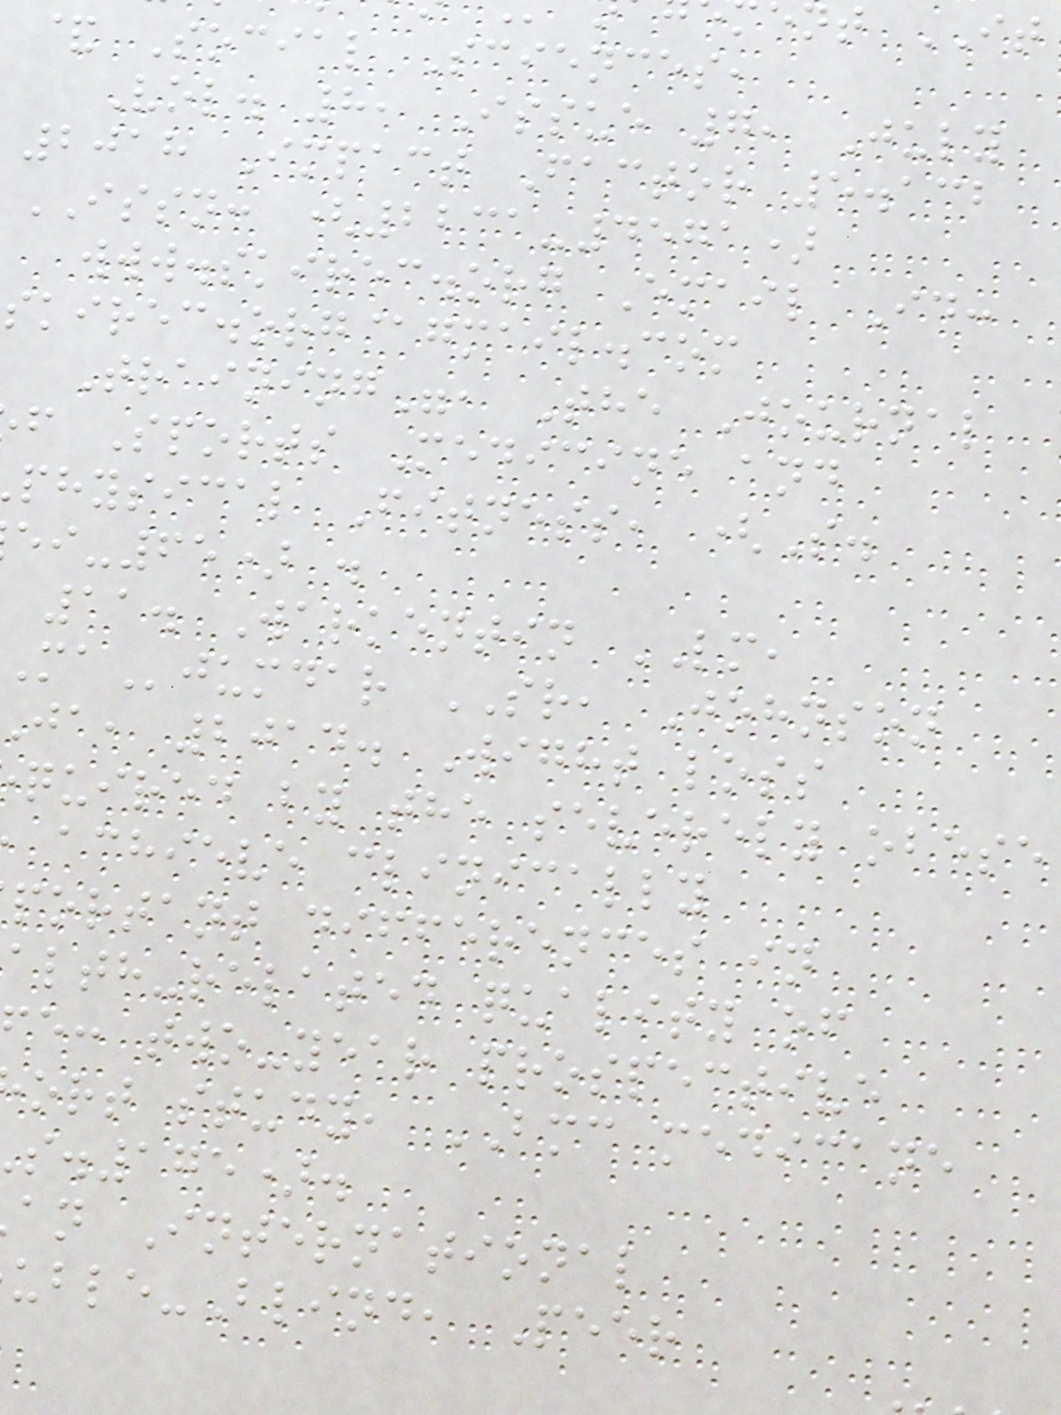& Social Sciences,
Vol. 8, Issue 7, July
2018 Impact Factor 5.132
ISSN: (2231-4571)
www.skirec.org Email Id:
skirec.org@gmail.com
Training", The Journal
f Sports Medicine and
physical Fitness, (S.
-65) .
11. Warkentin LM,
jumdar SR, Johnson
ja, 2014. Wight loss
quired by the severely obese
achieve clinically
portant differences in
alth-related quality of
e: two-year prospective
ort study, BMC medicane
s.175).
an International
uble-Blind, Peer
